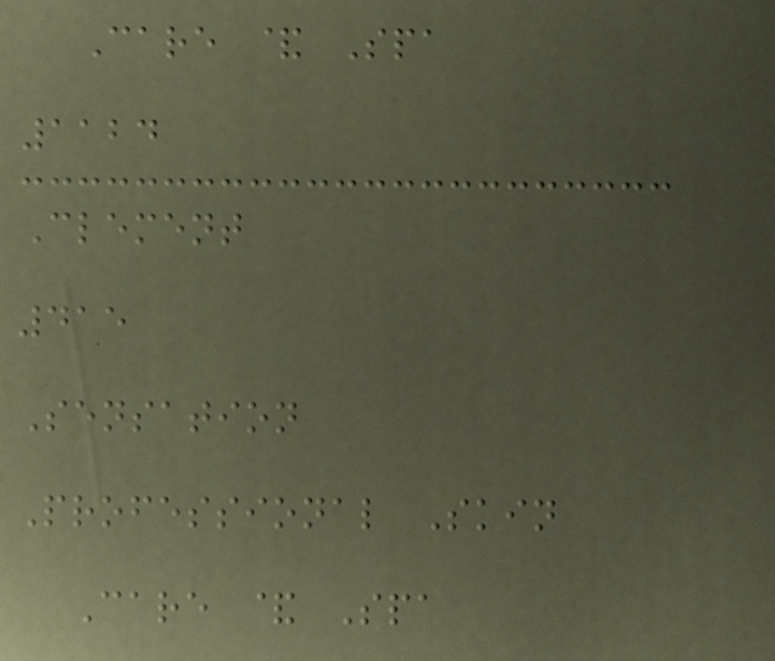Care & Spa
1124
Clement
415
Sensation
Professional Skin
Care & Spa
